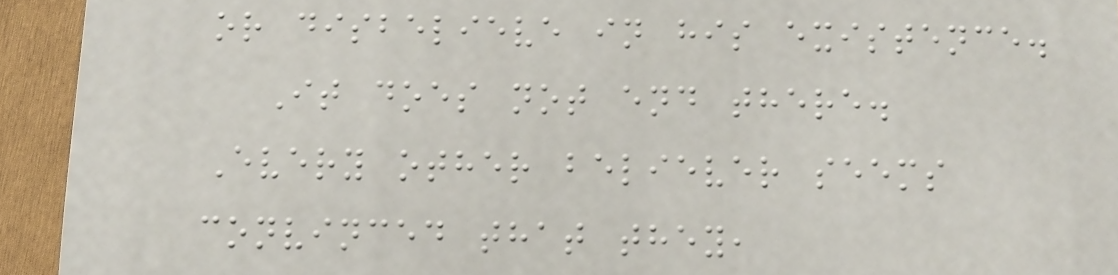or disbelieve in his existence.
It does not end there.
Every other believer seems
convinced that they,
